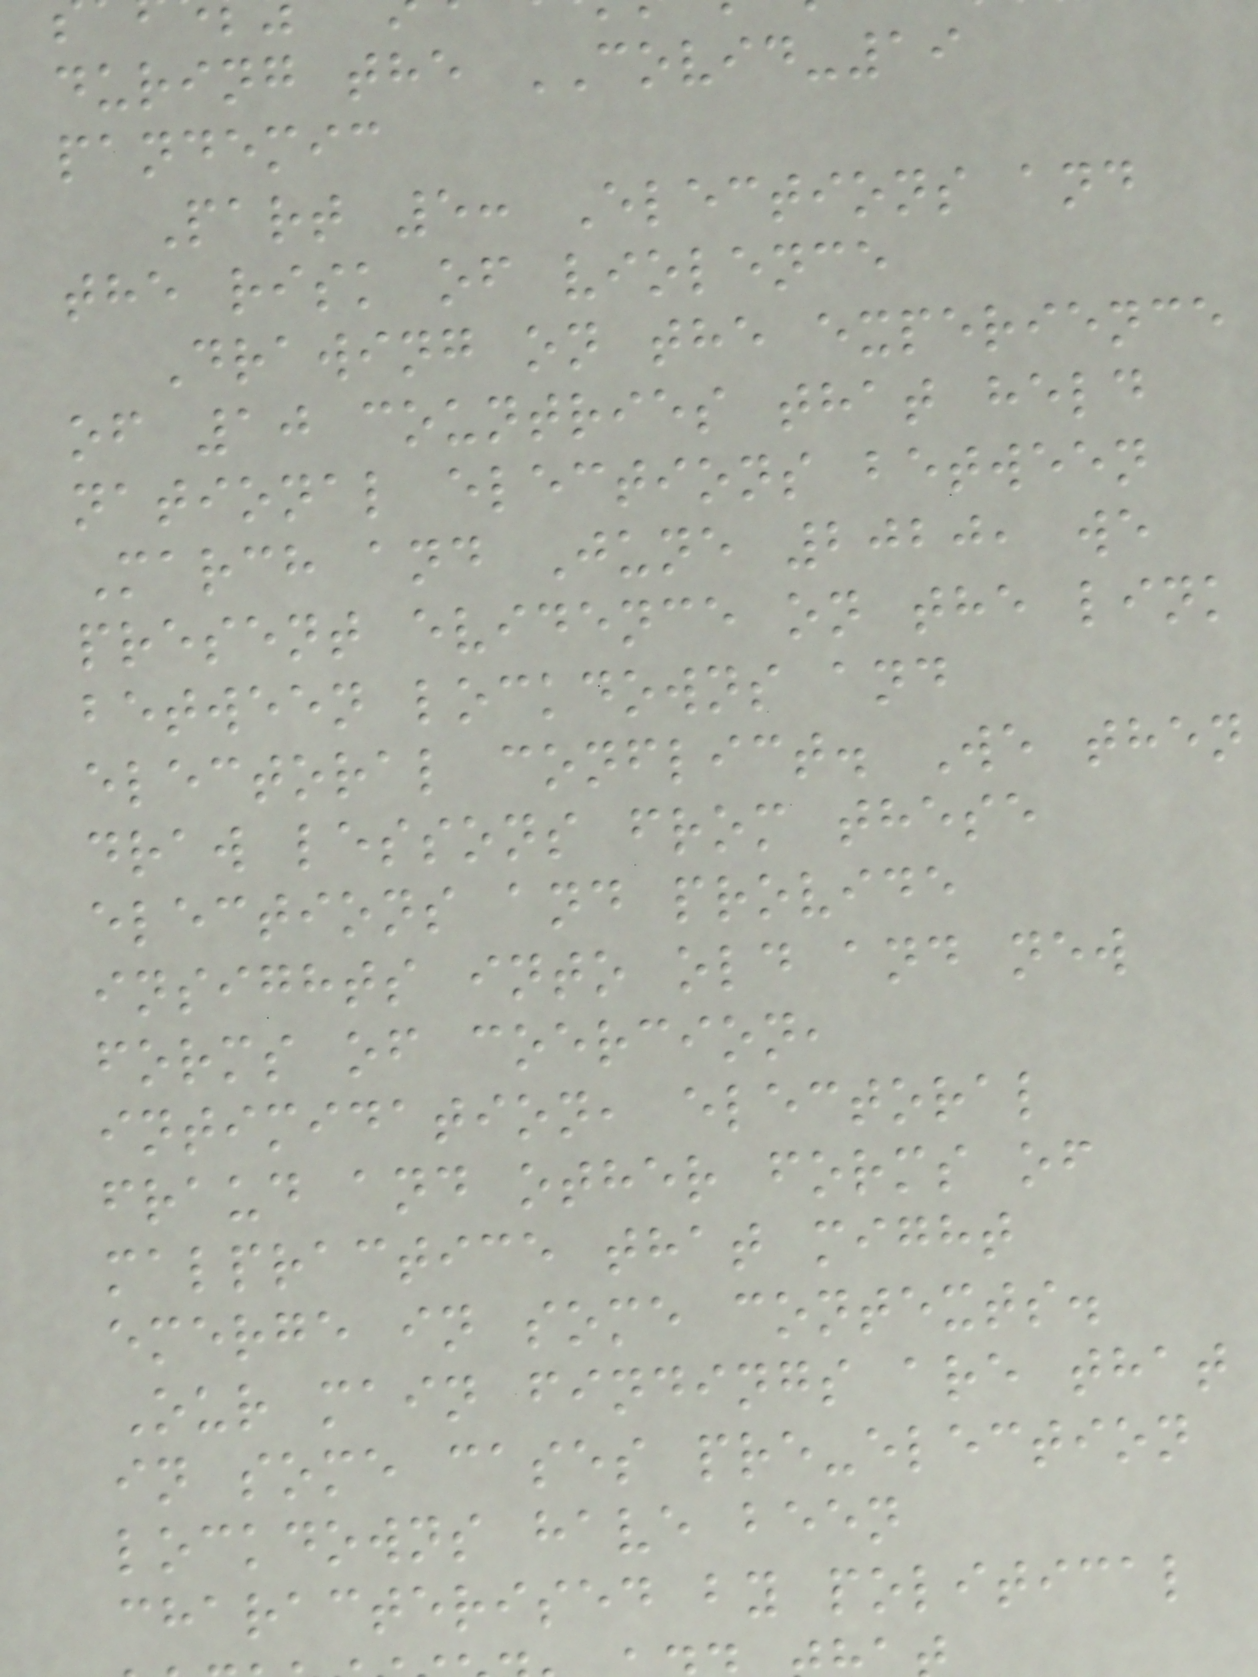during the COVID-19
pandemic
Part 5: Elections and
the risk of violence
Drawing on the experience
of 10 countries that held
national elections between
March and June 2020, we
present evidence on the link
between lockdowns and
electoral conflict. We then
draw lessons from these
elections and provide
insights into old and new
forms of coercion,
intimidation, electoral
fraud and other forms of
malpractice that might
emerge in some contexts.
Our main findings are that
in some cases pre-election
lockdowns have been
characterised by political
